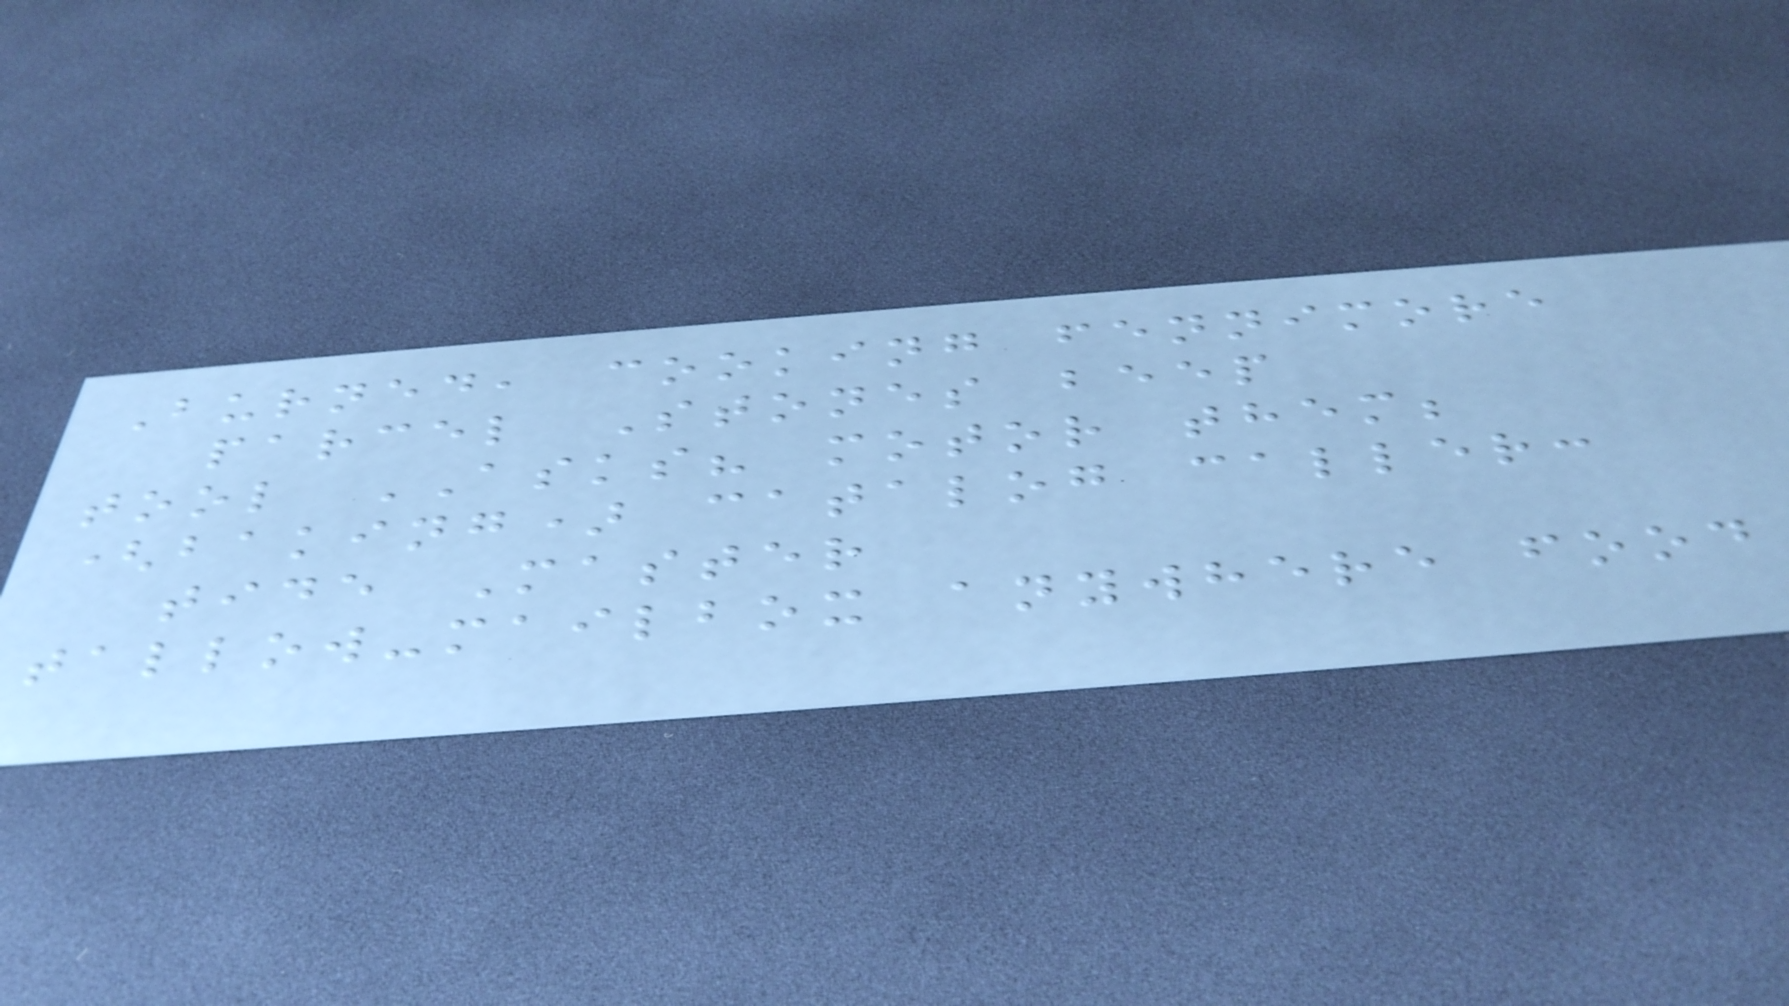Burned, cooking fennimore
parcel Stones beep
tool ASKS? motor them;
(baking) catalog caller:
tide Master
tallow-mailbox anywhere food
